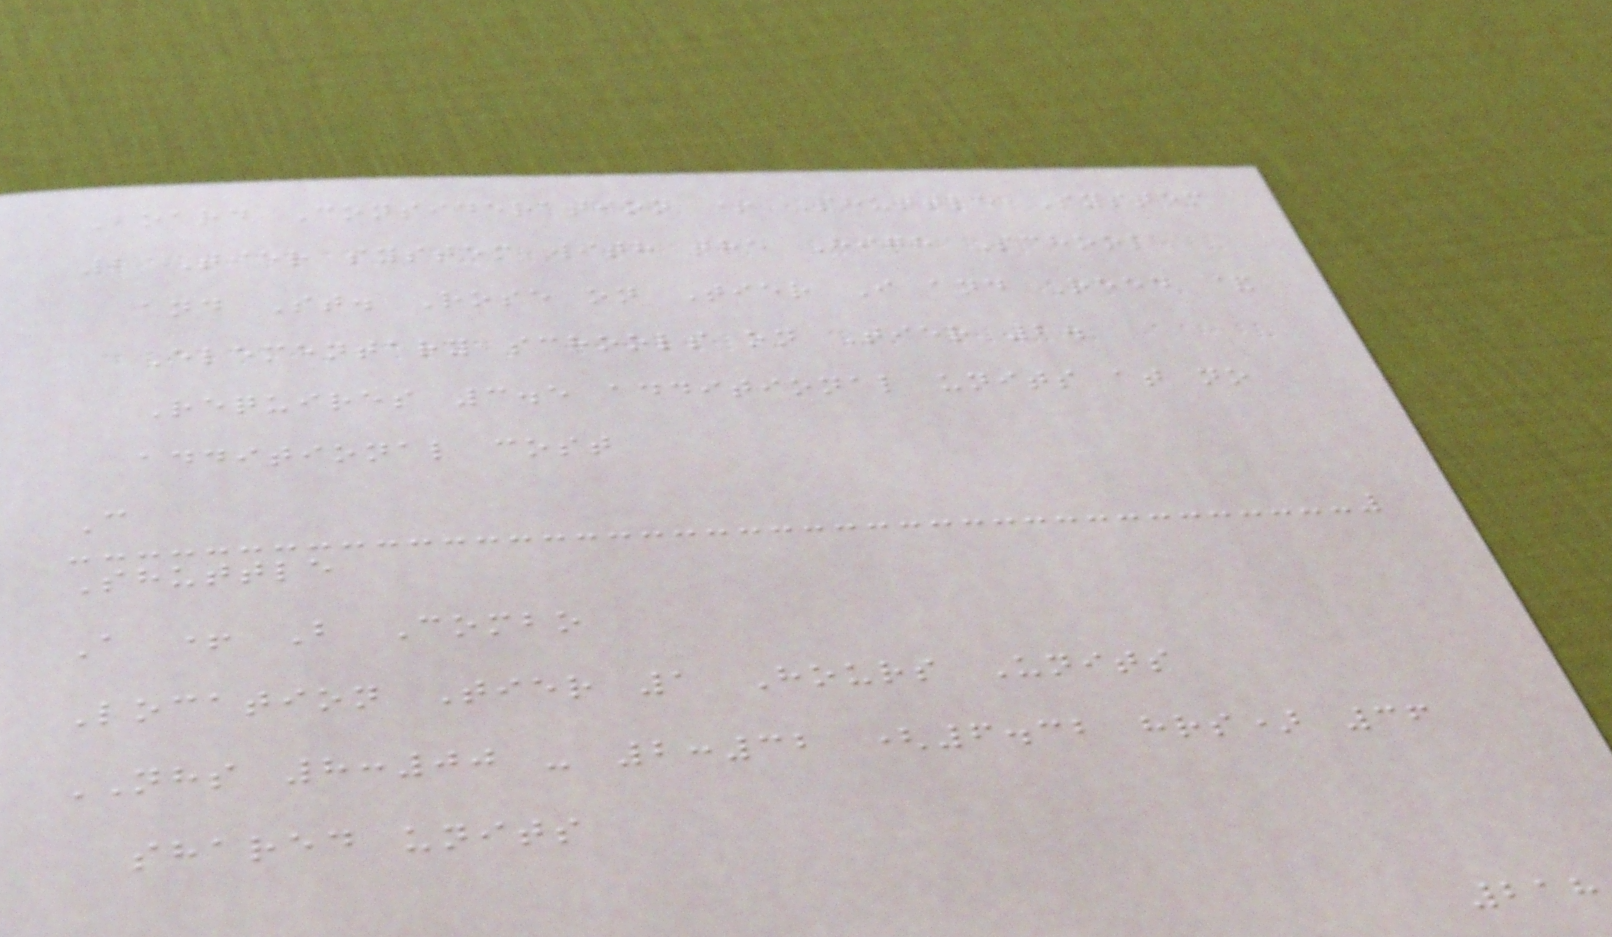Board Consideration + Shuttle System
2 Tier system with the High School
and St. Rose on Tier I and Reed &
Elementary schools on Tier 2.
Requires 3.5 additional units at no
additional cost
C
Shuttle
A + B Combo
Location Tier 1 Hours Units
NHS 8:00 - 2:32 (6.32 hrs) 36
shared units
218
